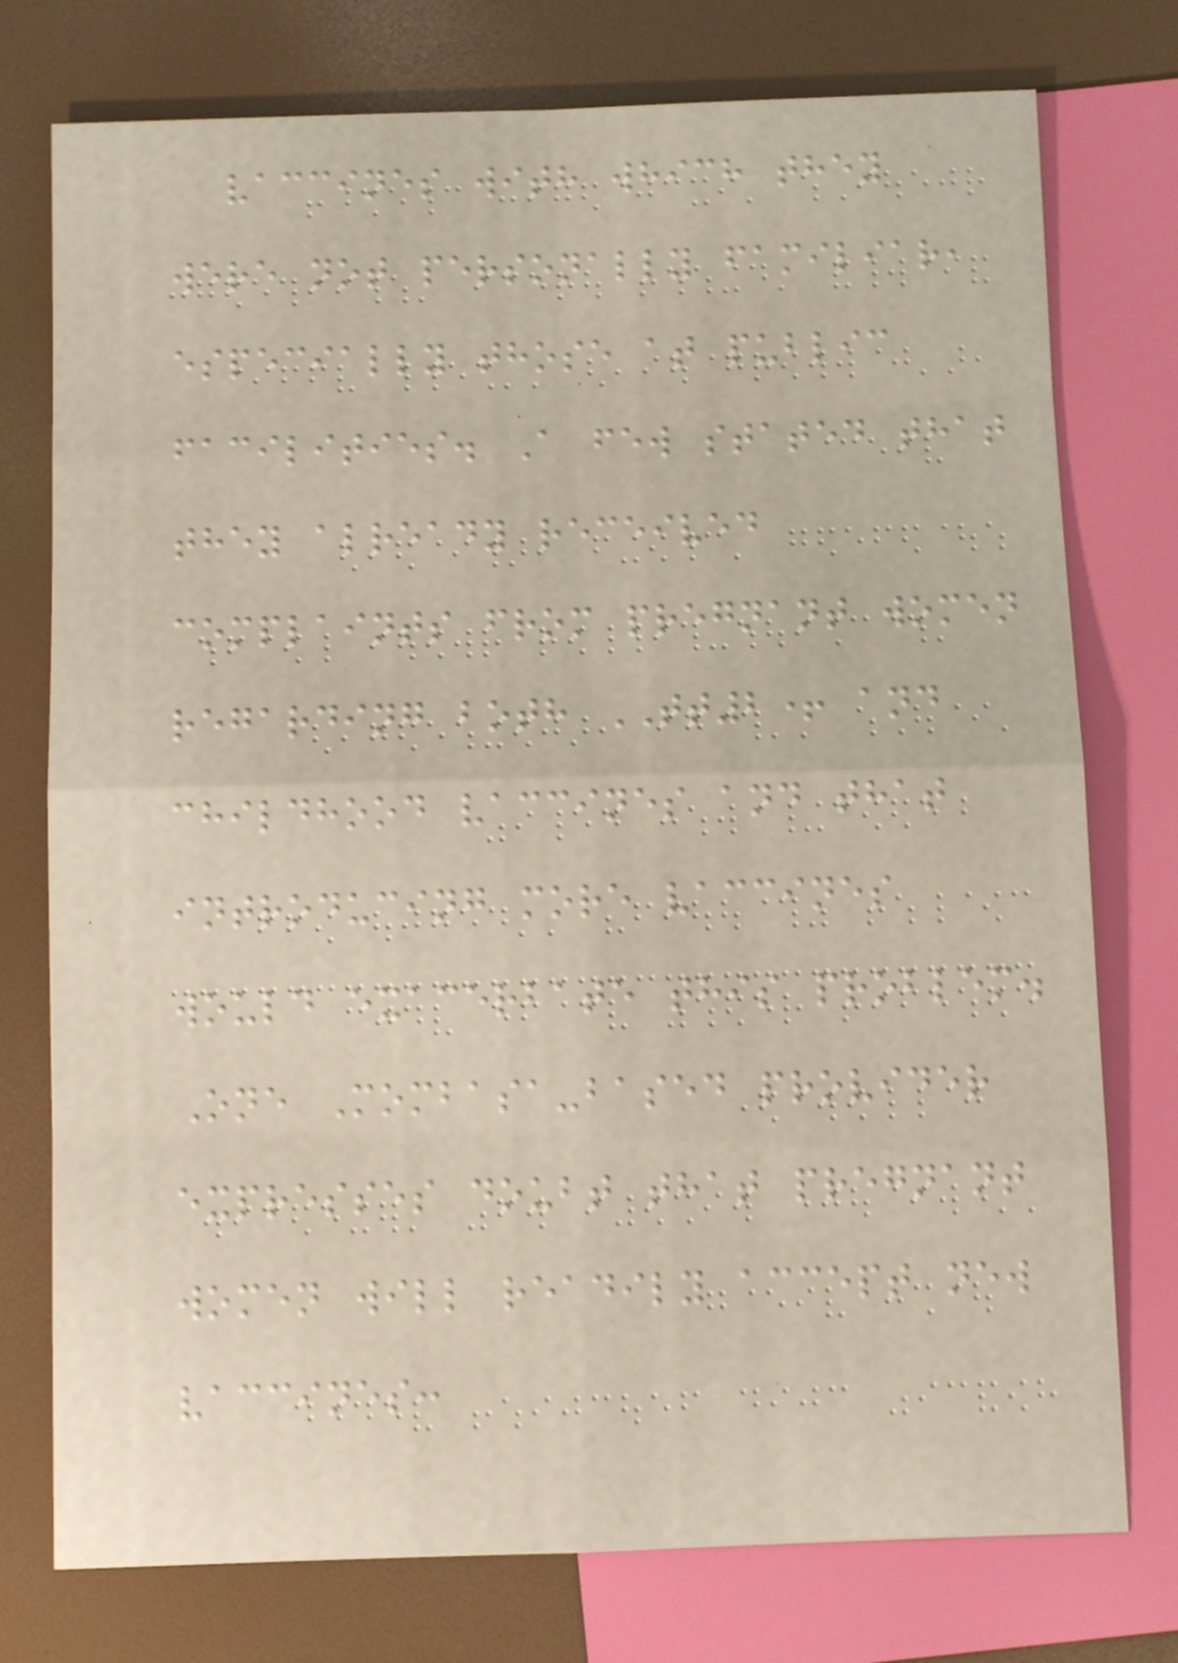vaccines with which they
were not personally familiar,
especially those at public
facilities. A few stated that
they already received
complaints from pregnant women
regarding both TT2+ and
childhood vaccines and that
introducing more vaccines
would exacerbate this problem.
One Mombasa-based provider
expresses doubt that pregnant
women will readily accept new
vaccines:
